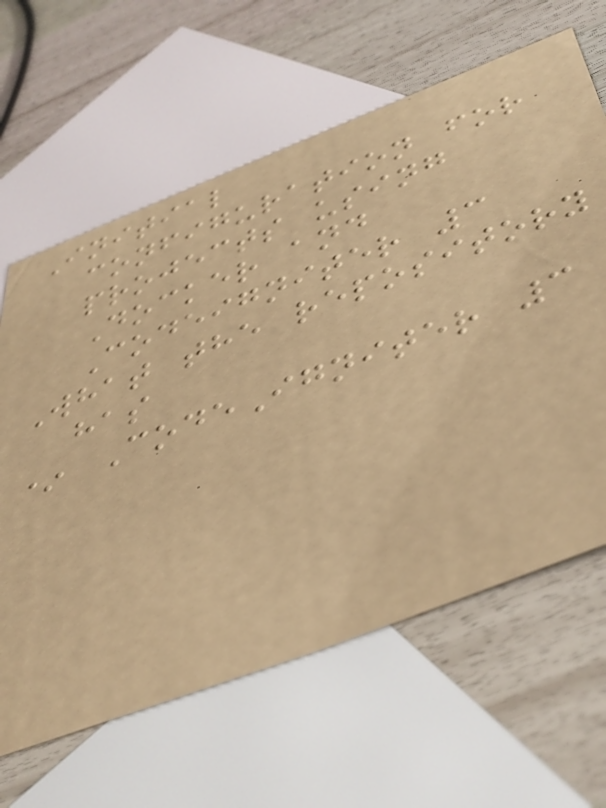Initial
configuration for
projects using
Docker and
Codeigniter 3
What the repository
has
* CodeIgniter 3
